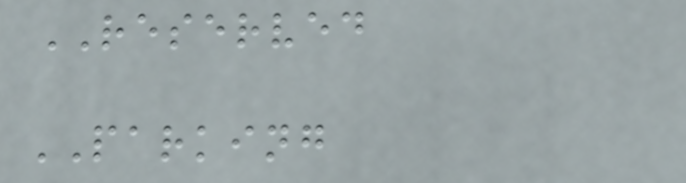RESERVED
PARKING
